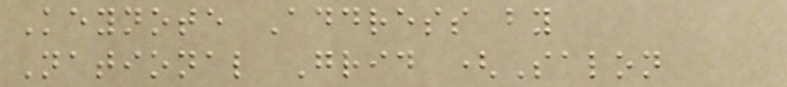Keynote Address by
National Grid (Salon
